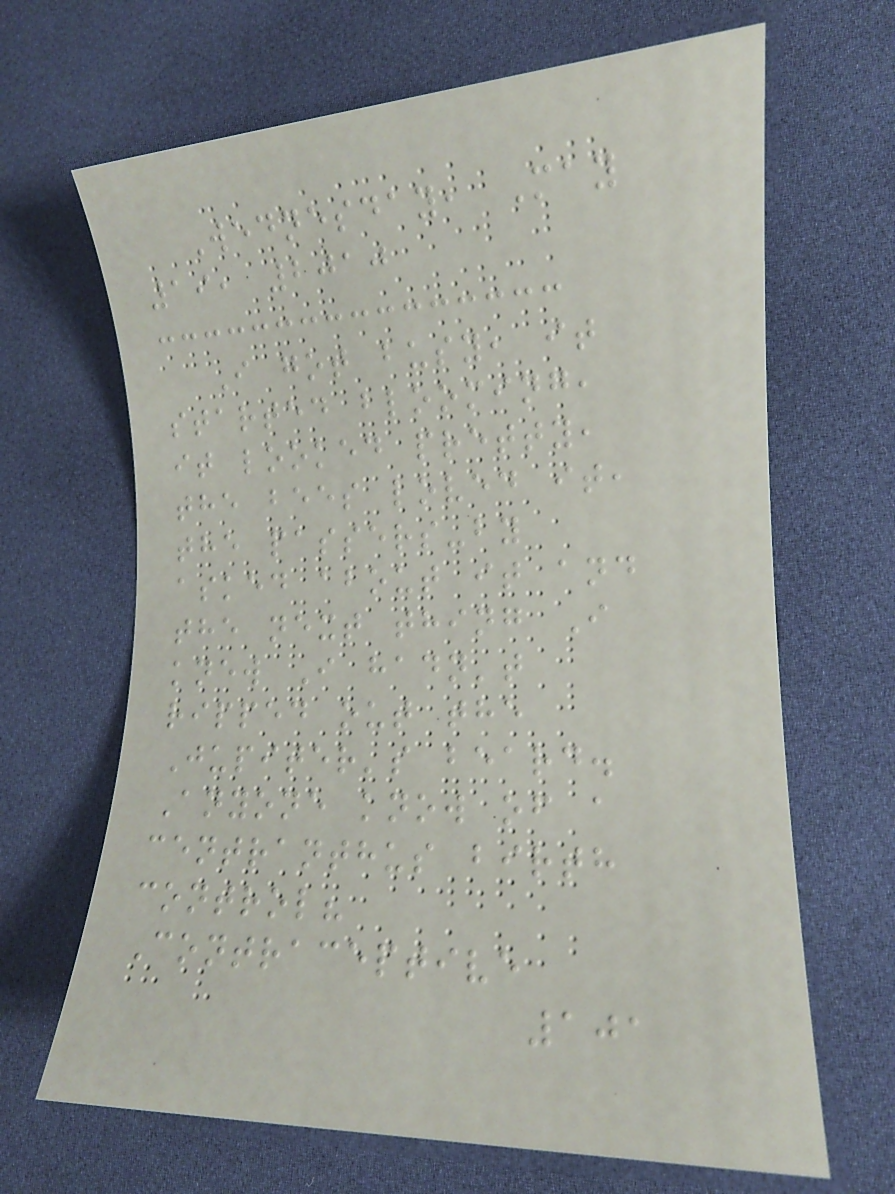Wednesday, May
19, 2010
I got busy, it
started blooming,
it looked pretty,
the bees loved it,
the passers-by
asked about it and
the next thing I
knew I hadn't
ripped out the
Jupiter's beard.
Anyone know of a
centranthus birth
control?
Contraceptive
101
